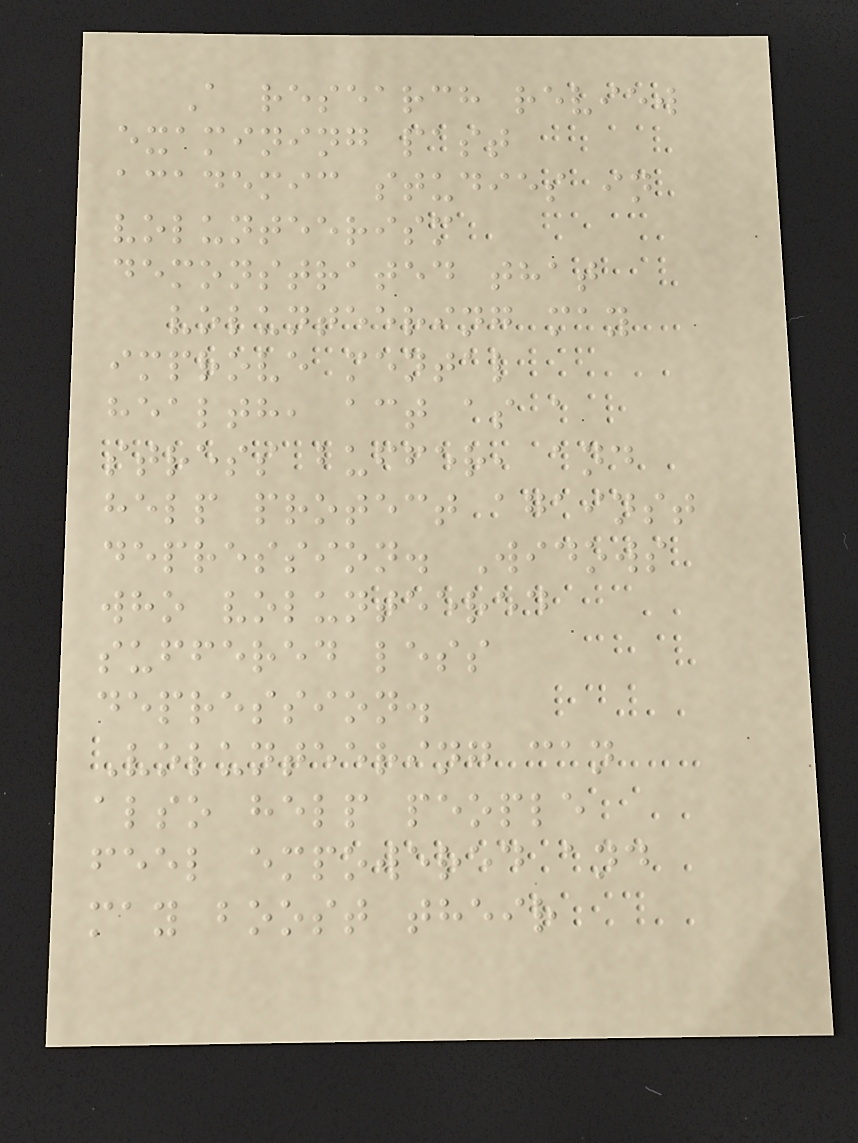A research review
examining past
academic studies in
volunteerism
demonstrated that
volunteering may
improve mental
health, act as a
stress buffer, and
help protect against
depression. Widows
who volunteered
suffered less
depression.
Volunteering can
also help people
feel empowered and
may boost their
